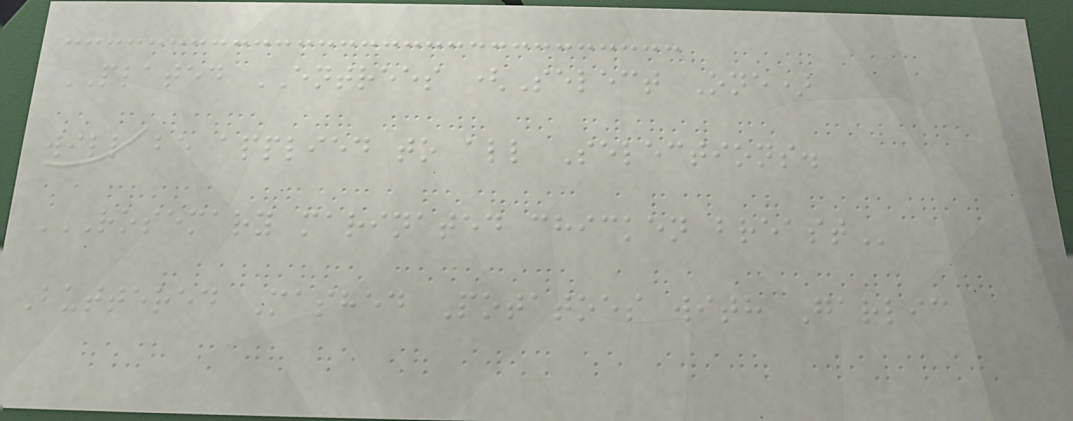PLATED ENTREES (Select One)
will be applied to all Selections.
ROSEMARY MARINATED CHICKEN BREAST
Buttered Mashed Potatoes with Garlic
